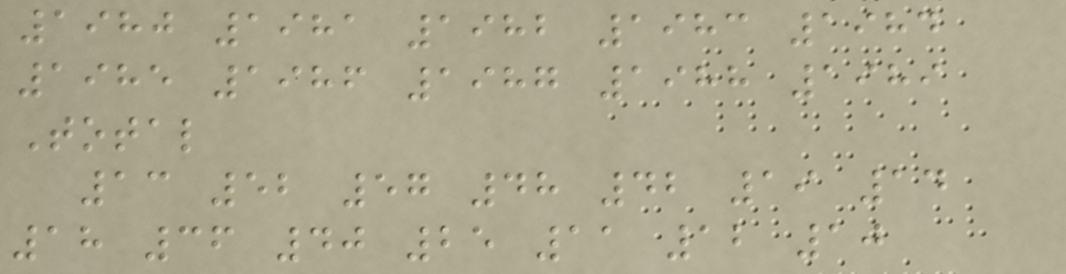1980 1981 1982 1983 1984
1985 1986 1987 1988 1989
Total
13 52 57 48 42 19 14
18 36 40 25 11 12 10
